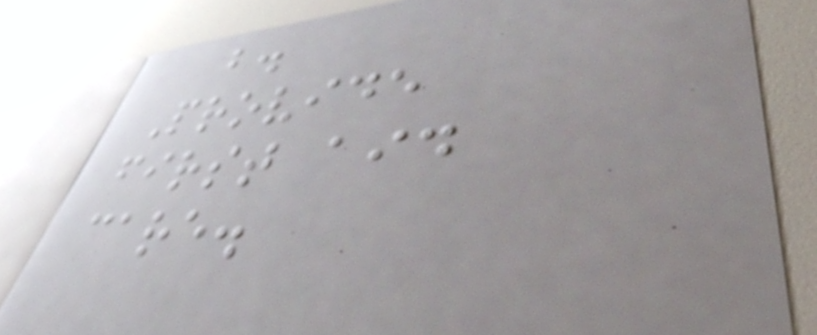b.
Provide
first aid
care.
